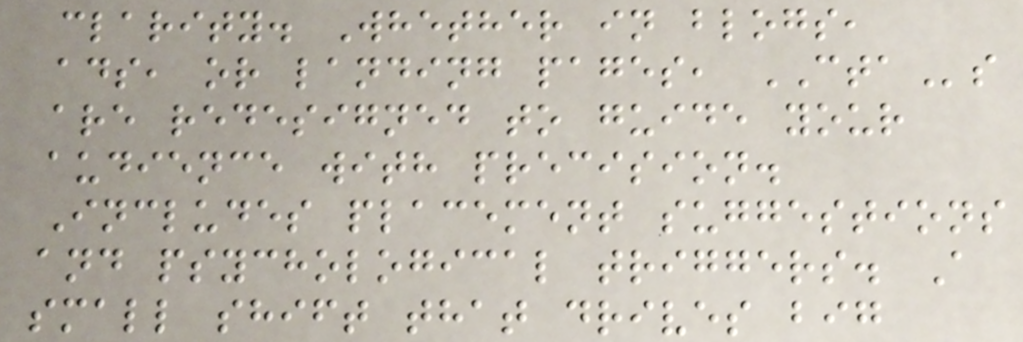clarity. Whether in blogs,
ads, or landing pages, CTAs
are redesigned to guide your
audience with precision.
Includes placement suggestions
and psychological triggers. A
small shift that drives big
